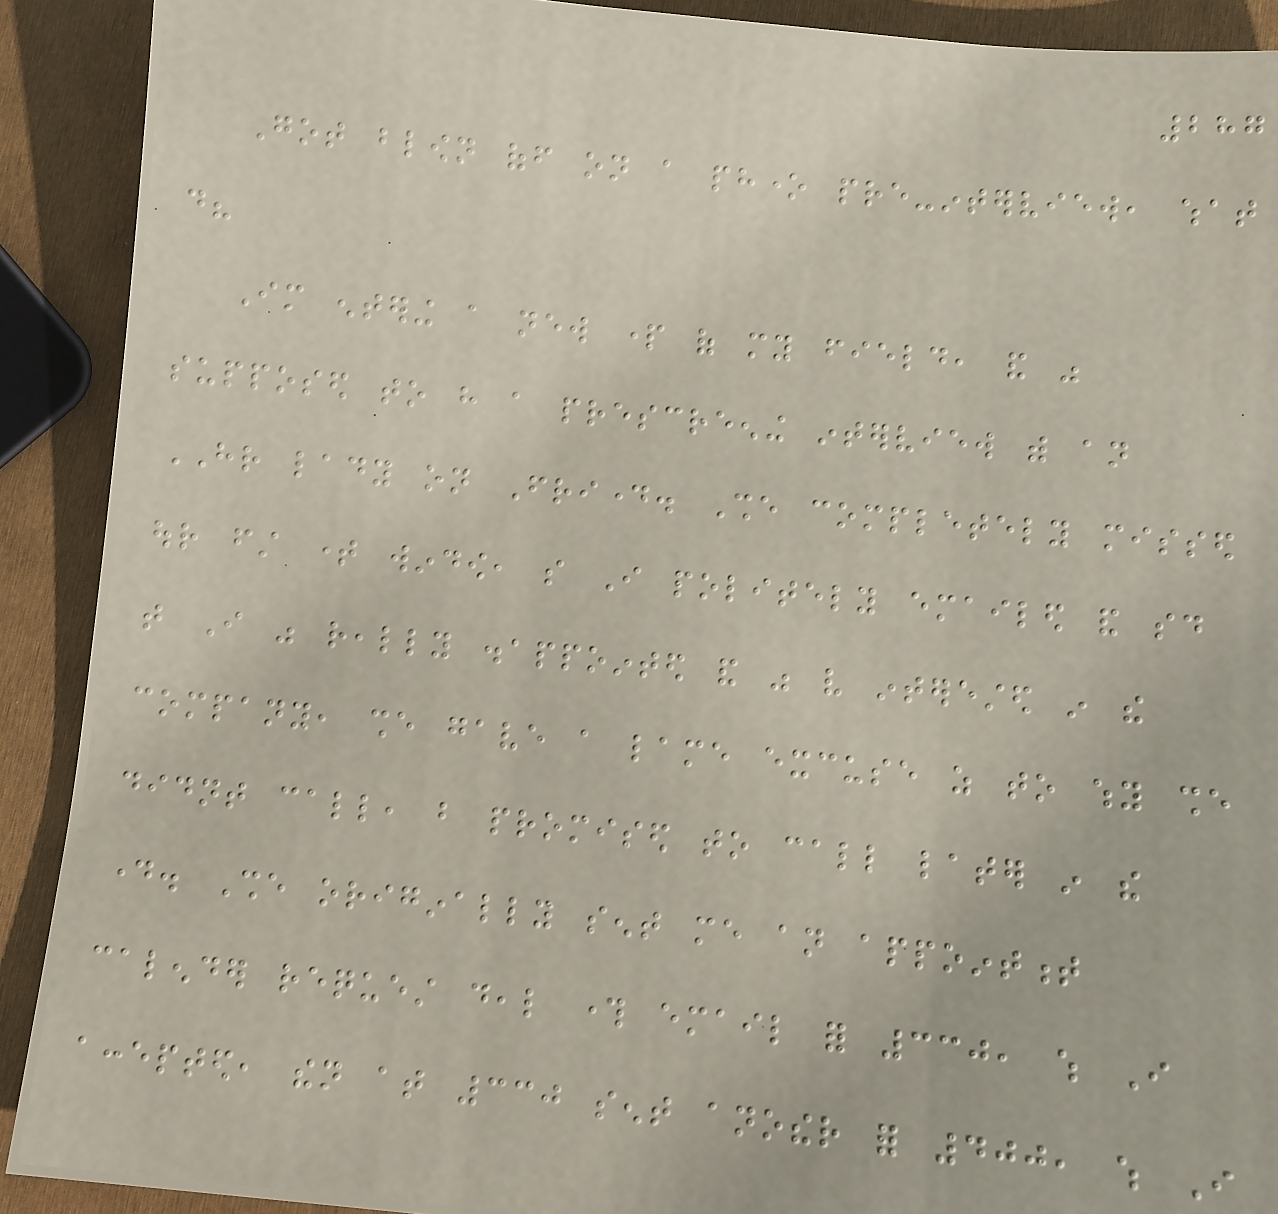287
Got blown off on a phone pre-interview, what
do?
Im entering a new part of my field, and was
supposed to have a prescreening interview with an
HR lady on Friday. She completely missed
our first time window, so I politely emailed and said
that I was really disappointed and was very interested in the
company, she gave a lame excuse as to why she
didnt call, but promised to call later in the
day. She originally sent me an appointment
calender request deal through email for 330, which I
accepted, then at 330 sent another for 400, which I
